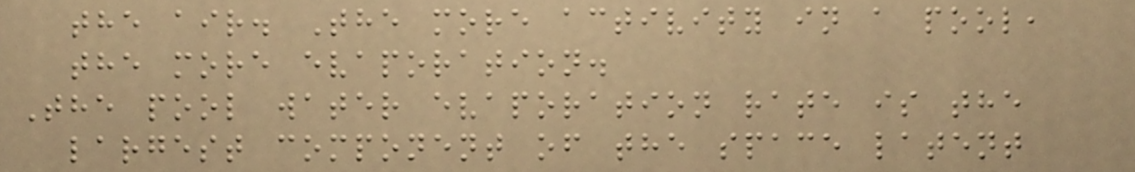the air. The more activity in a pool,
the more evaporation.
The pool water evaporation rate is the
largest component of the space latent
